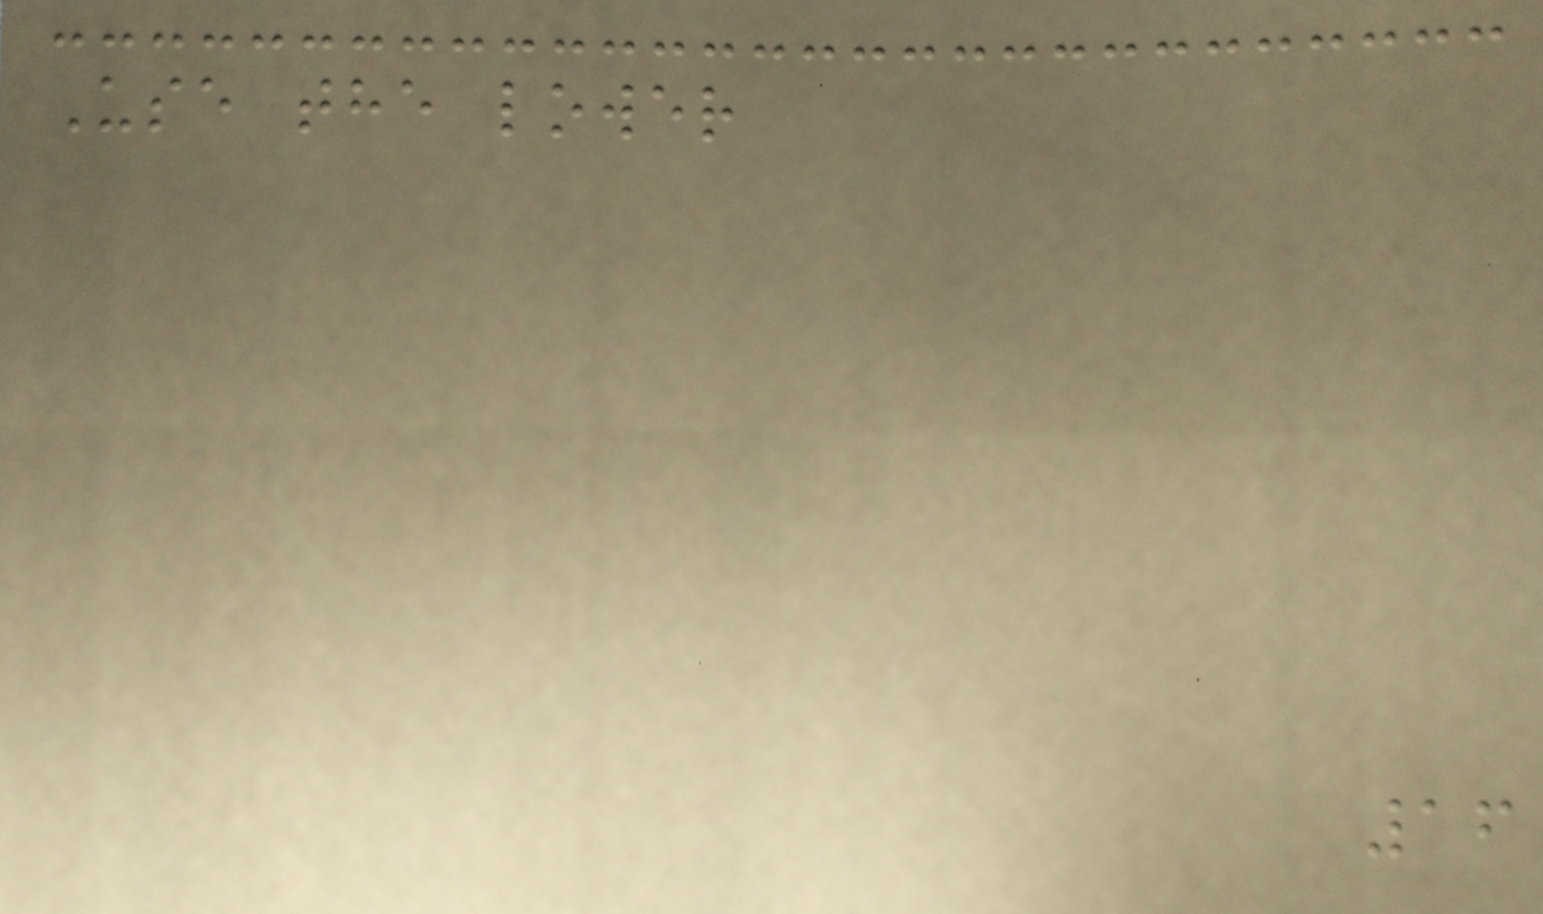Use the lower
16
